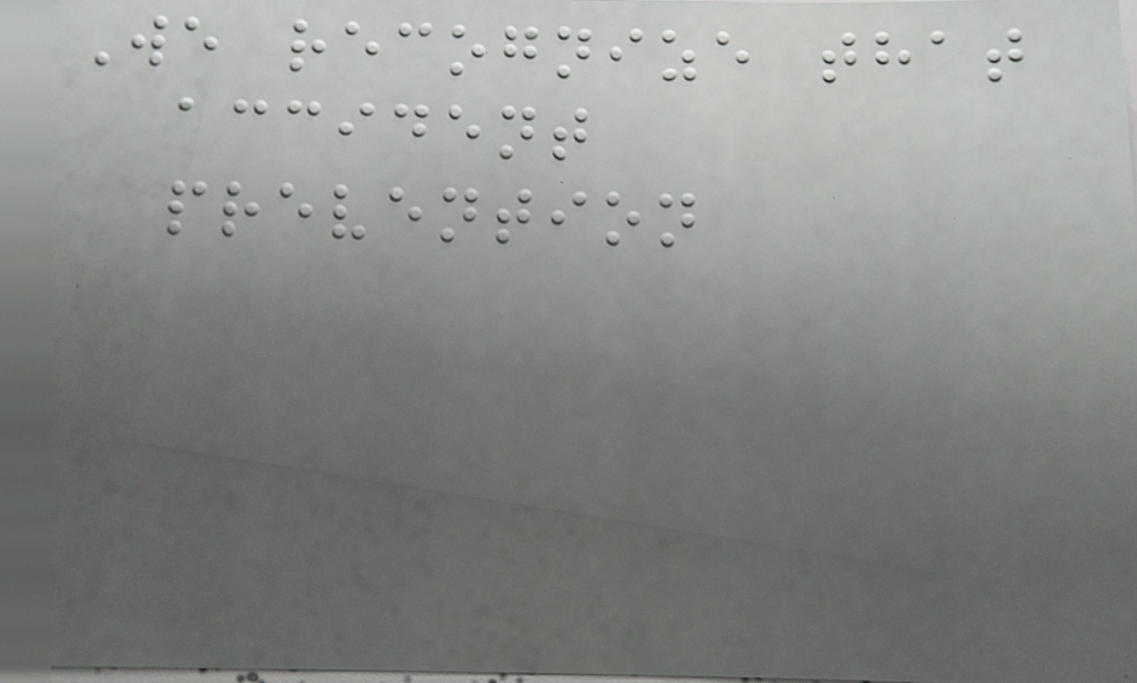We recognize that
accident
prevention
